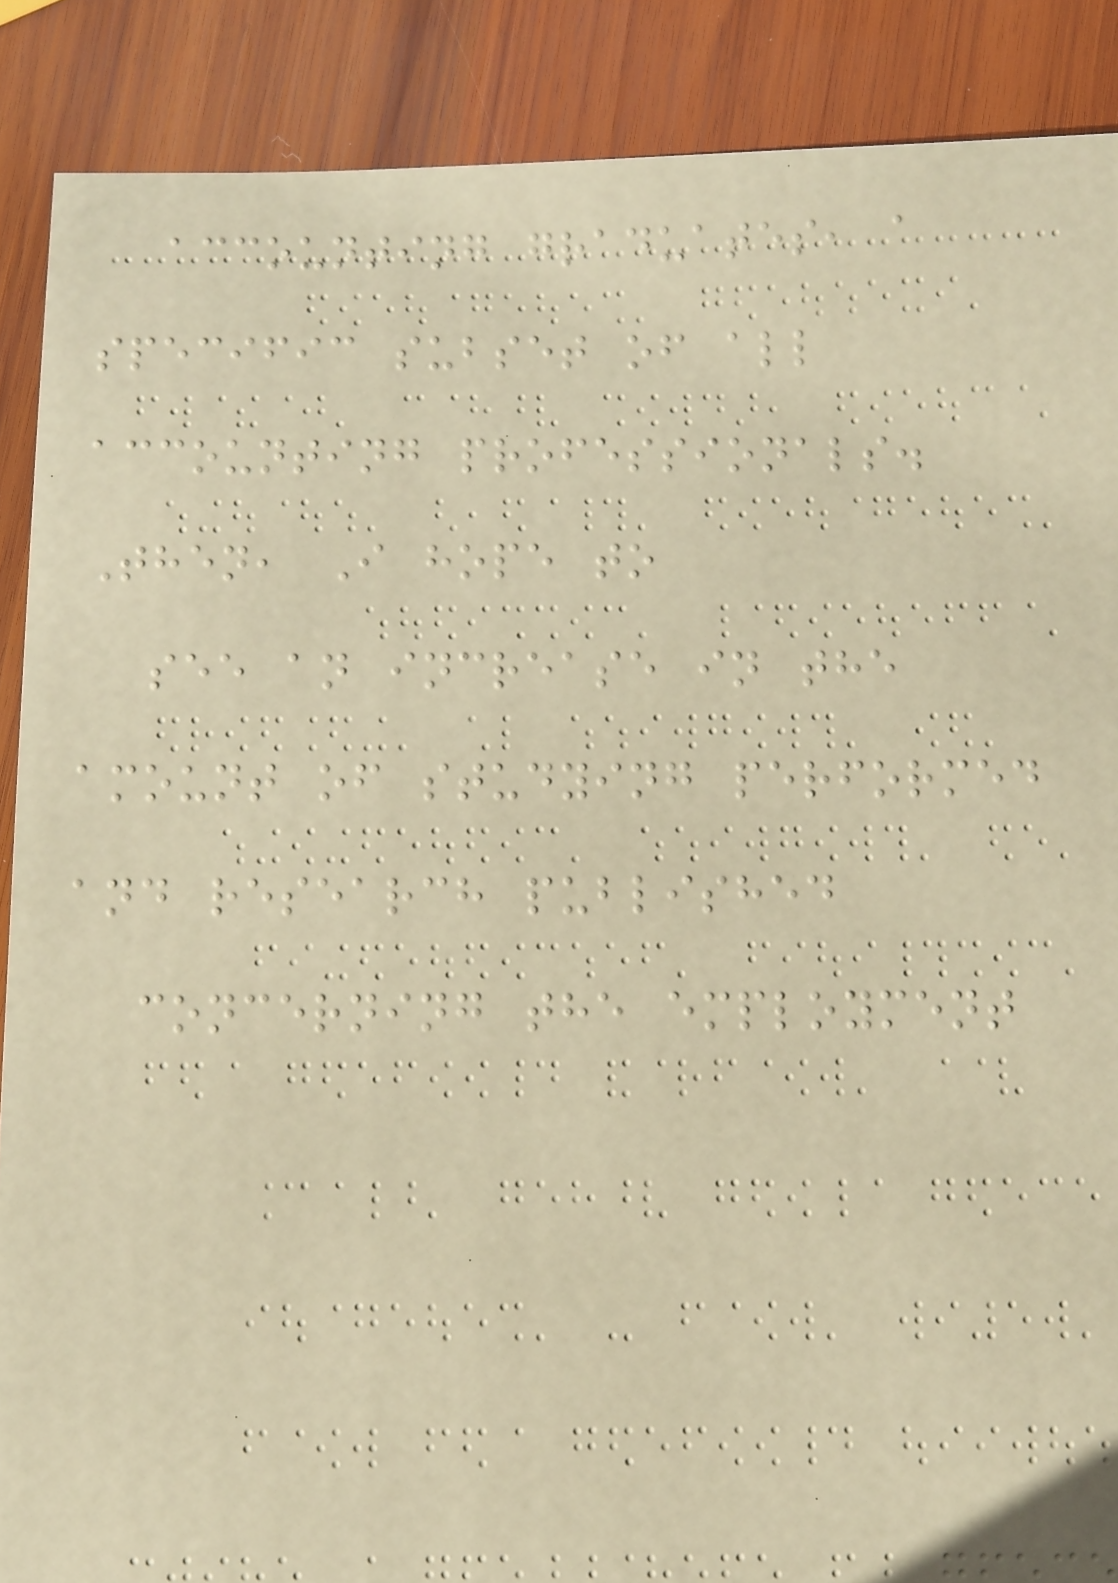accounting graduates, a
specific subset of all
accounting professionals.
Then, I hope to
see an increase in the
amount of studying performed
and research published
concerning the employment
